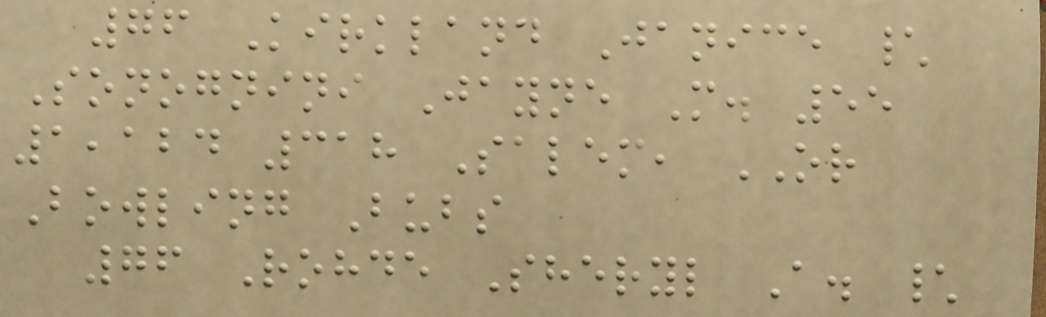76 Kirkland Janice \
Sonognini Jayne M. 55
1,124 318 Salem, OR
Bowling Bubs
76 Rohde Sheryl A. \
